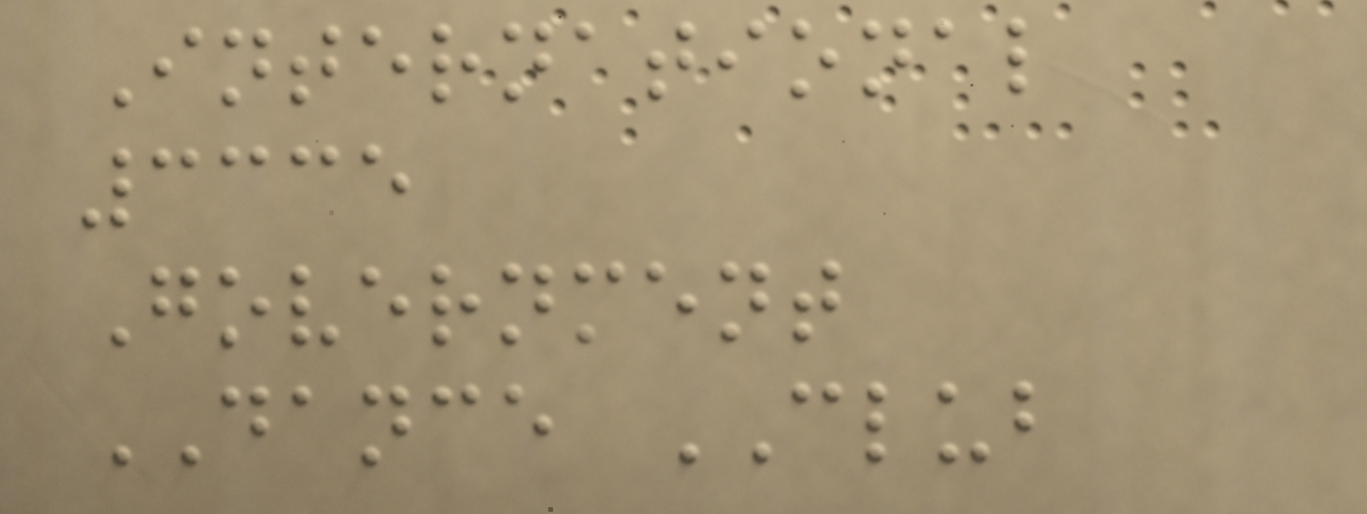International
3335
Government
DANCE CLUB
